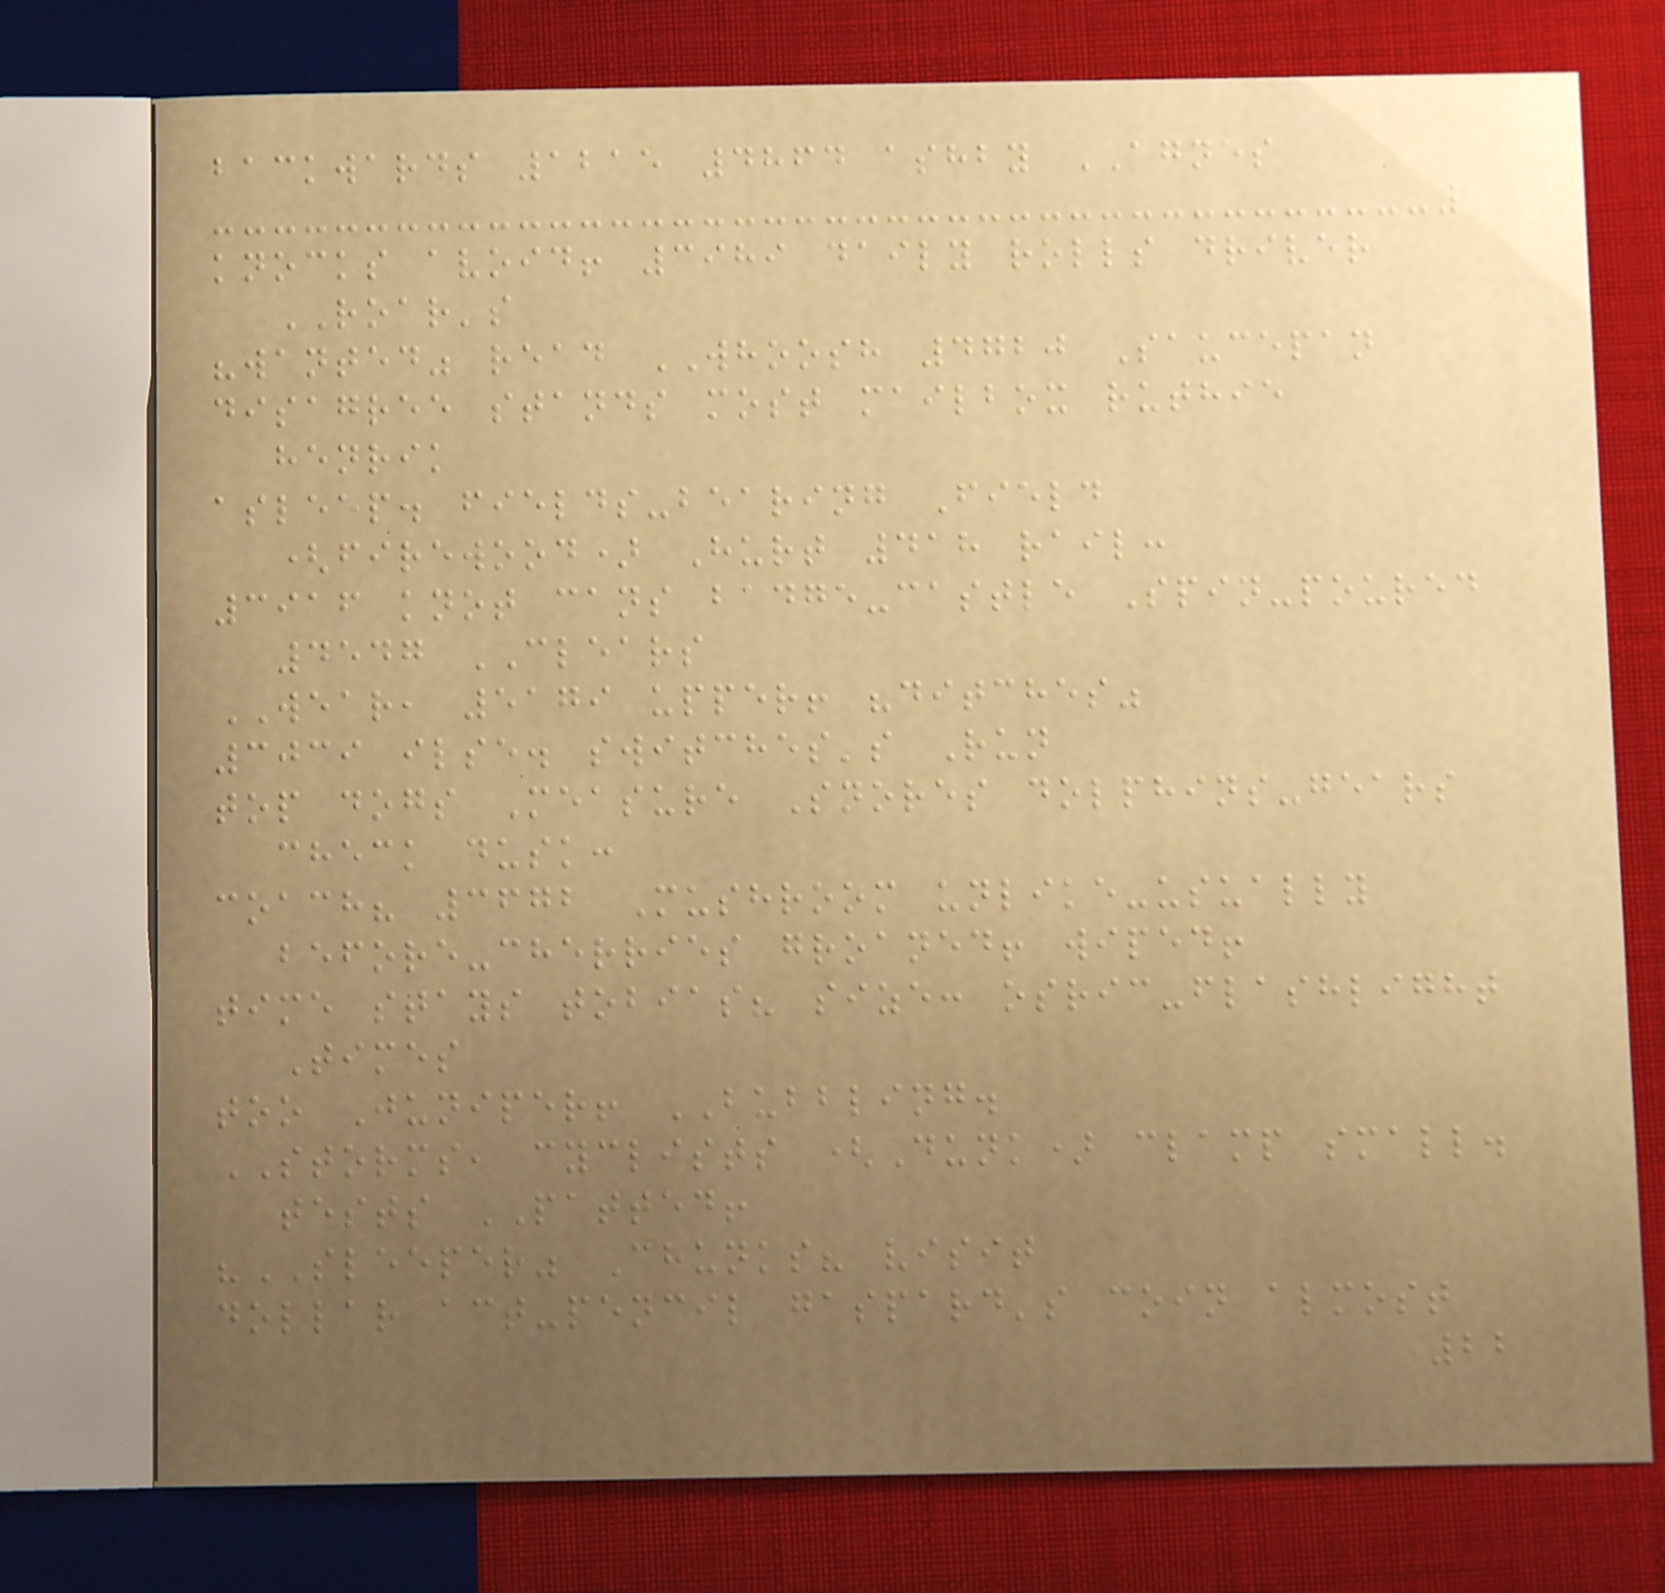backwards 1215 4864 ashby AGNES
knocks avoid! 3989 daily rolls driver
ROAR's
"wanted" read WHOOSH 4720 Saucepan
disagree stands most mailbox ruthie
henrik
asleep. fields-bearing Field
(firewood) Hurt 418 rail:
3916 knot cans badge-castle Spin-poured
4547 CLEARS
WEAR, 5179 upper! "ditches"
3039 ilse. switches's Run
top dogs Measure Snores dolphins-gears
check dusk:
coach? 3672 Mushroom unlike-usually
before-cherries groaned! wiped!
time stays tobias? size: osric-flashlight
Times
too Juniper! BUBBLING.
STORMS, cyclists (Dunk) clamp small.
tests PATTED!
"SLEEPER" Chunks? visit
dollar act-pencil gaspard's coin almost
22
